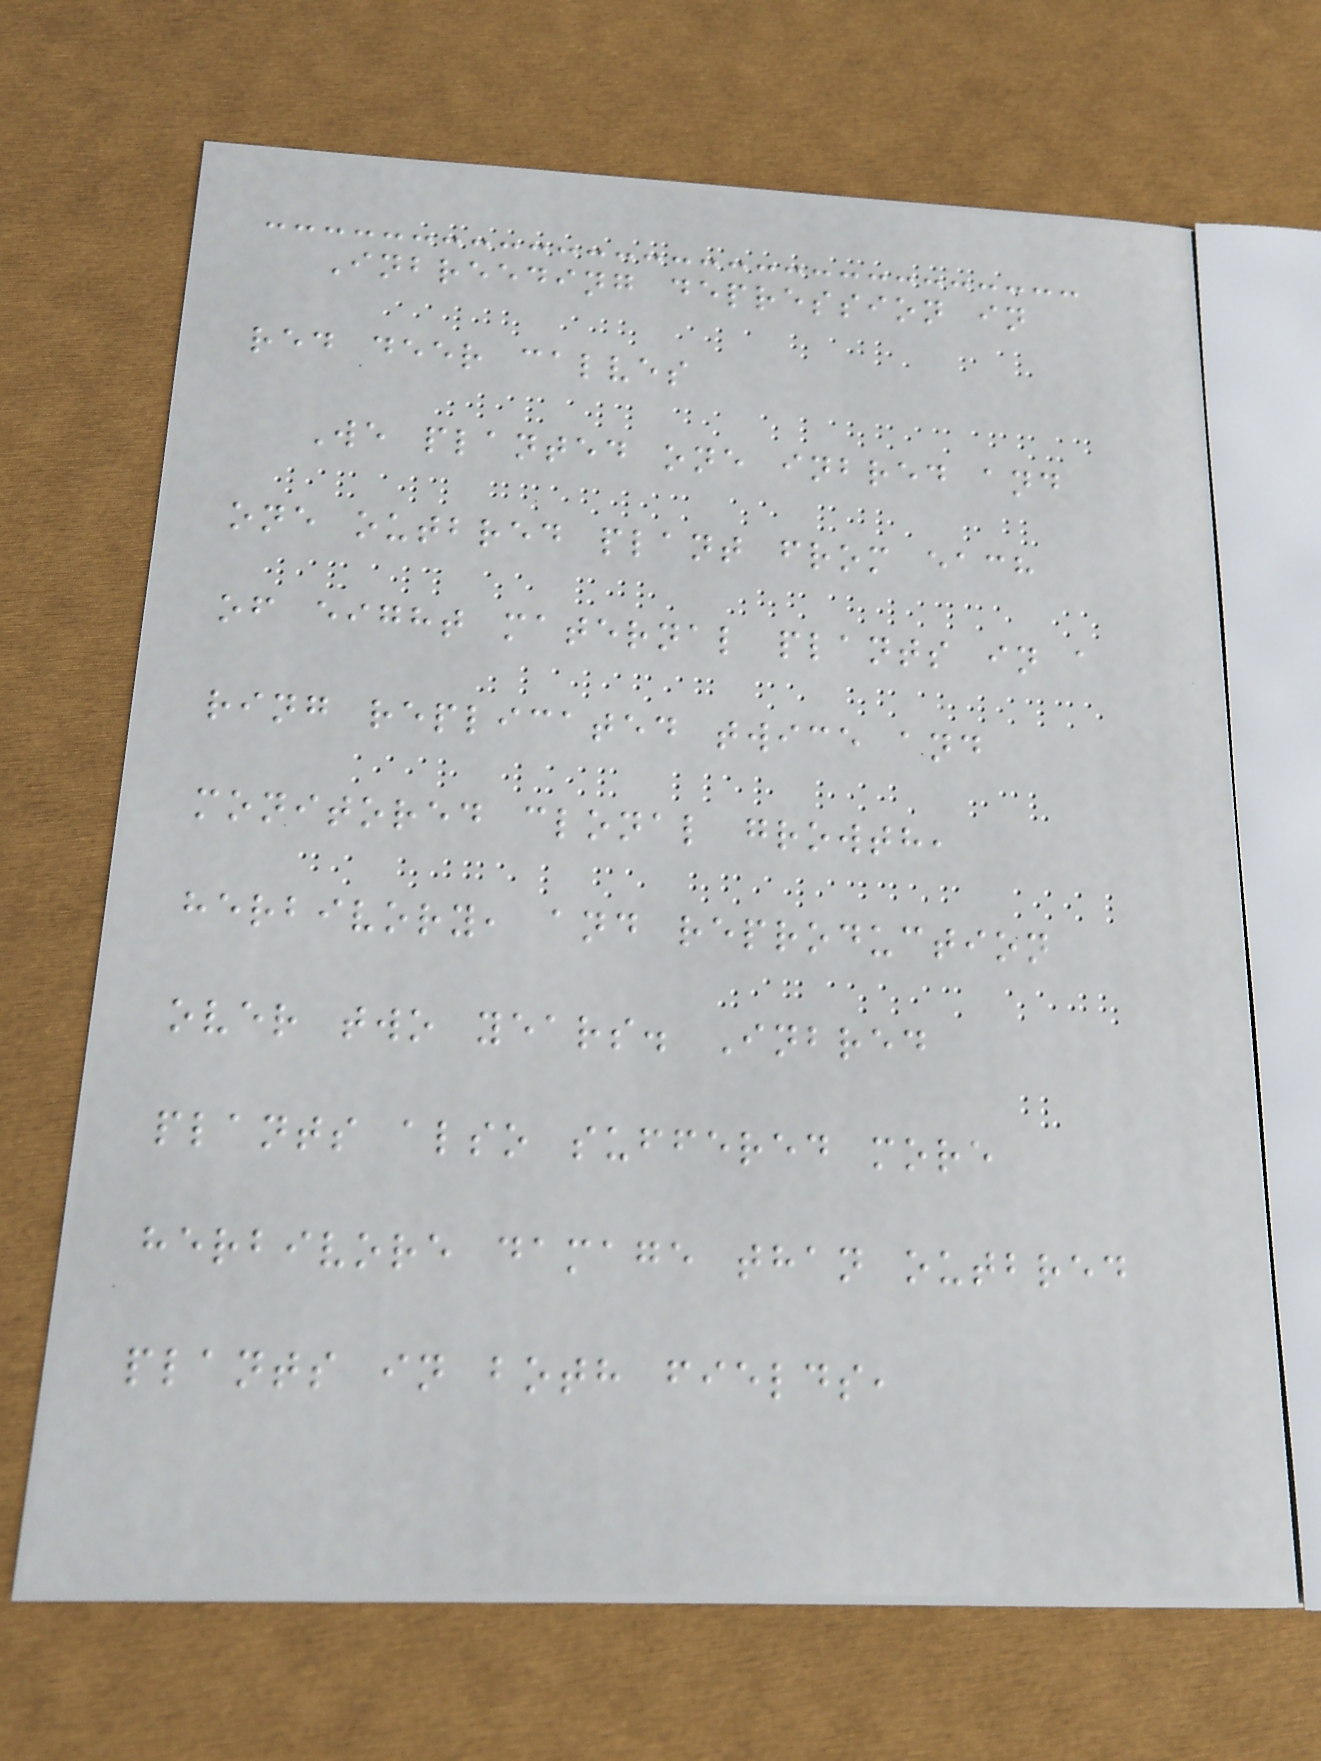Inbreeding depression in
red deer calves
We planted one inbred and
one outbred plant from each
of eight maternal plants in a
ring replicated twice and
monitored clonal growth,
herbivory, and reproduction
over two years. Inbred
plants also suffered more
herbivore damage than outbred
plants in both fields,
